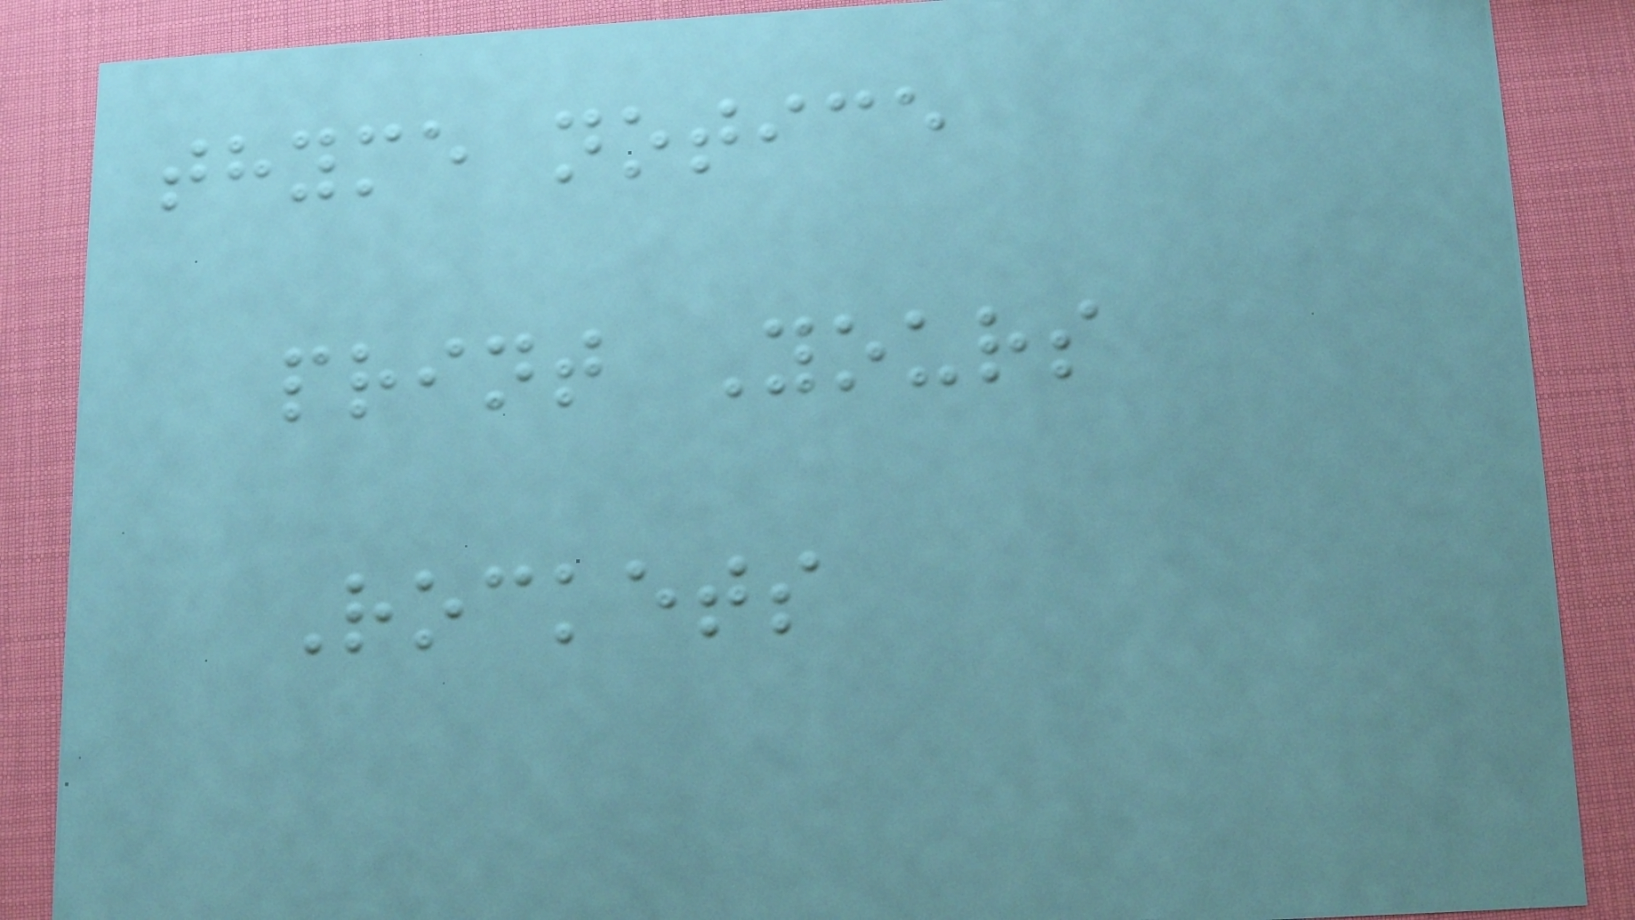thyme notice
print Yours
Rockets
